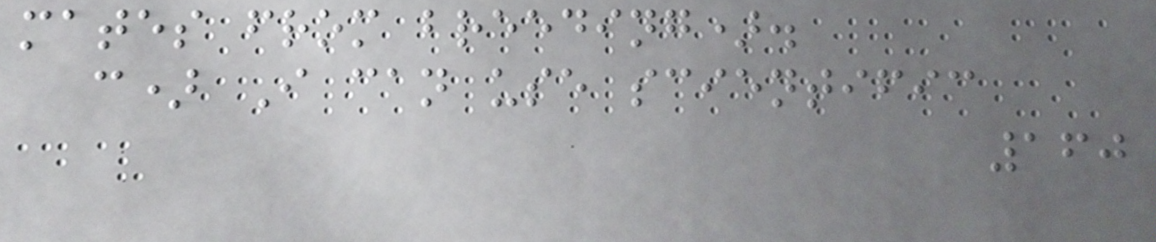mates from breeding).
c) I can use scientific
160
